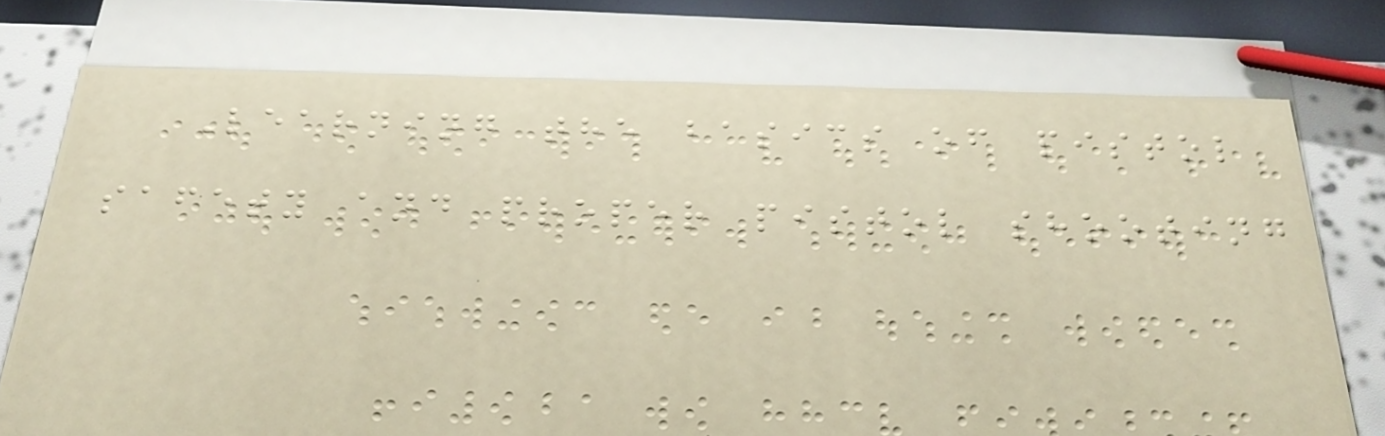Learning the basics of pistol
safety and proper pistol shooting
